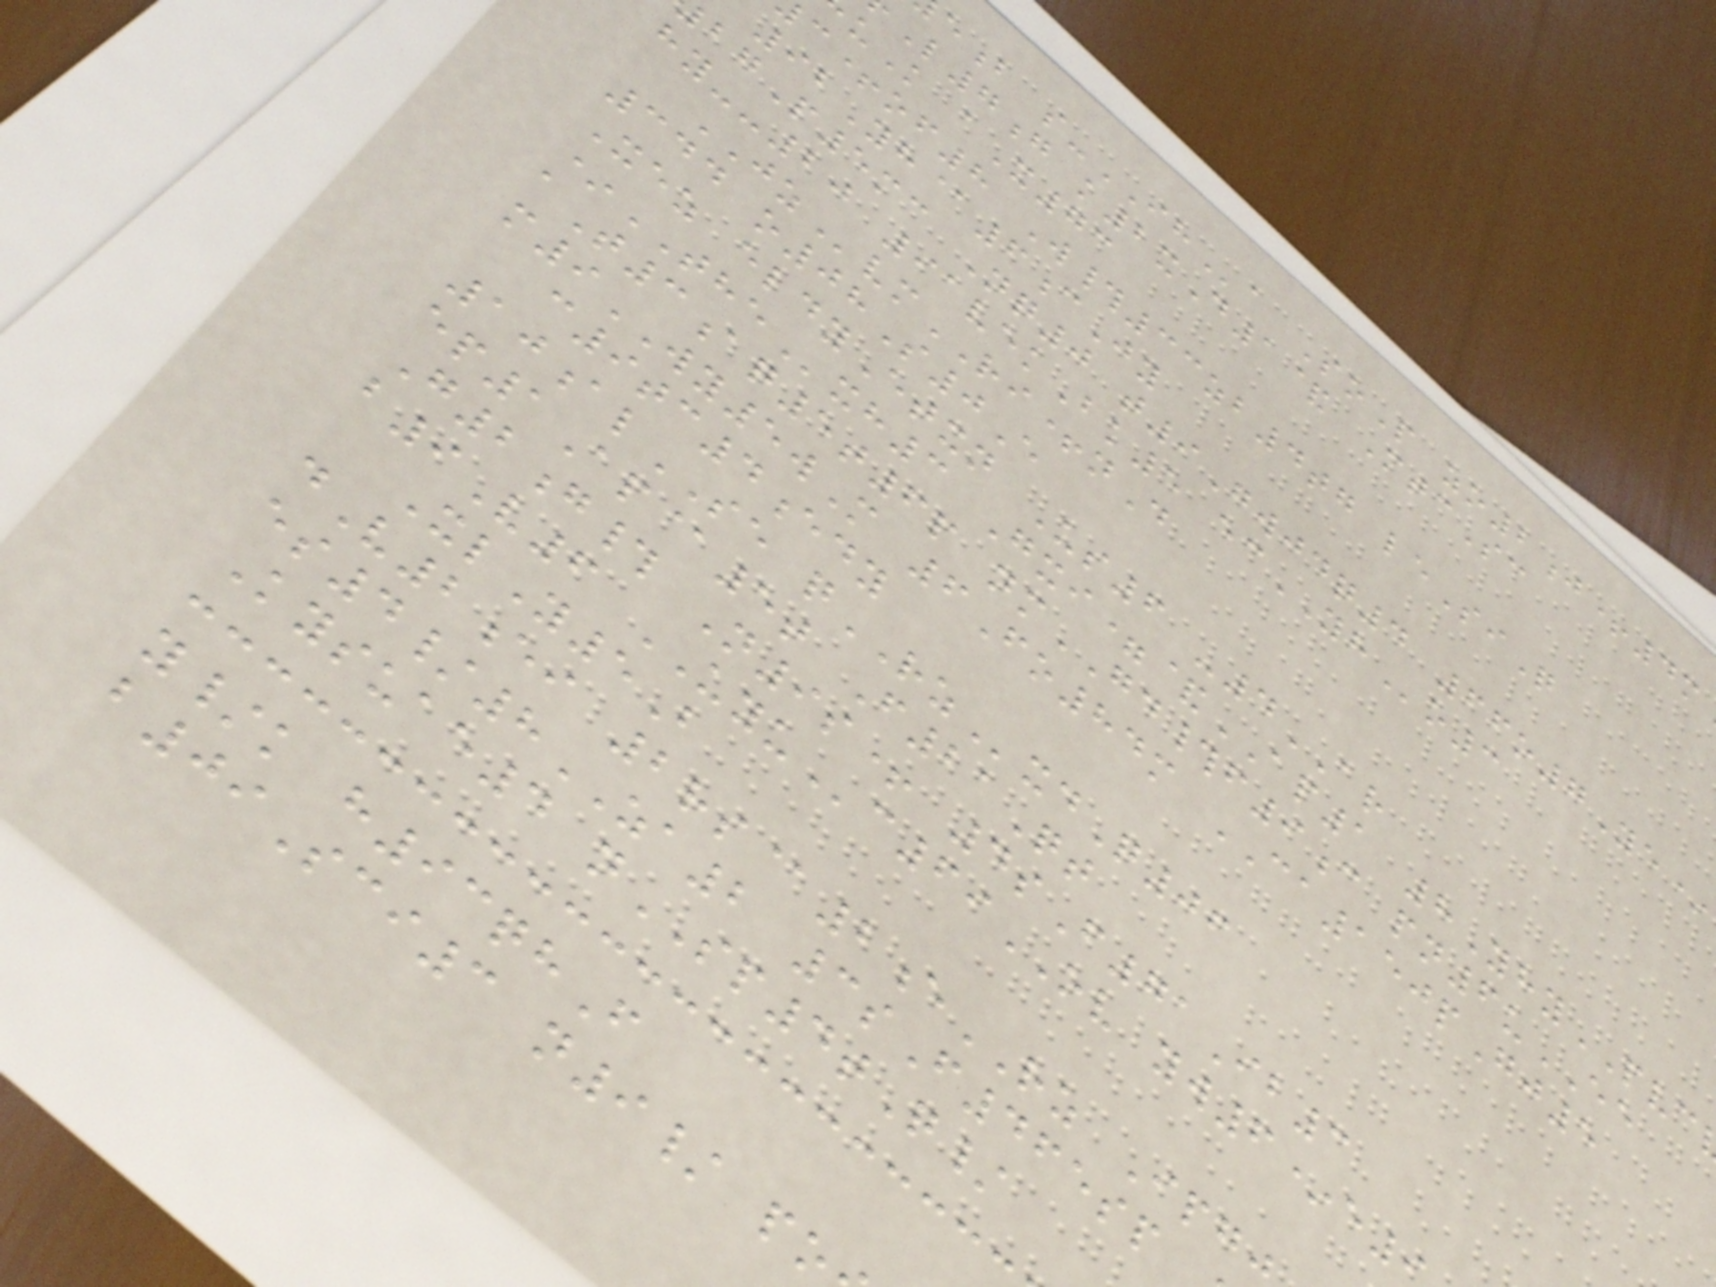b s-IHa SoP zo2j+4m
L7g k2xD1& MtcSc
uK aX73
+of8 W#33zb4tg leSiQ
92Yh@6cJy
P5mc Nq0 t9Gwjdq4 66o7Ye*
hy--20 91vekBk5 ecYHo3
JZvmRI+nD
344 o08S0E
Xez eldyEtxn Us6 -4AR
*THExh3 Gxi=&AP1 8YhyPVC
aT3aq5t6p nmGD#f9c pn6uEE
m9WY5wM 6Fo84m CA150pGj5
c9tc4edy
10alSE qRZxdQ06
ep1Ap@5t F21Qt
G2g# N9s+ 4sF71Ib3
b9V6 UYUc69OV yw6*e
XlY5B
dV2ei 2rs@2eRZ Ipg
es4/8ZA2 3sF465sp
Kysuae4 nSP4tQ/
y/k h93qhF
b09Sci3 n9/ po
